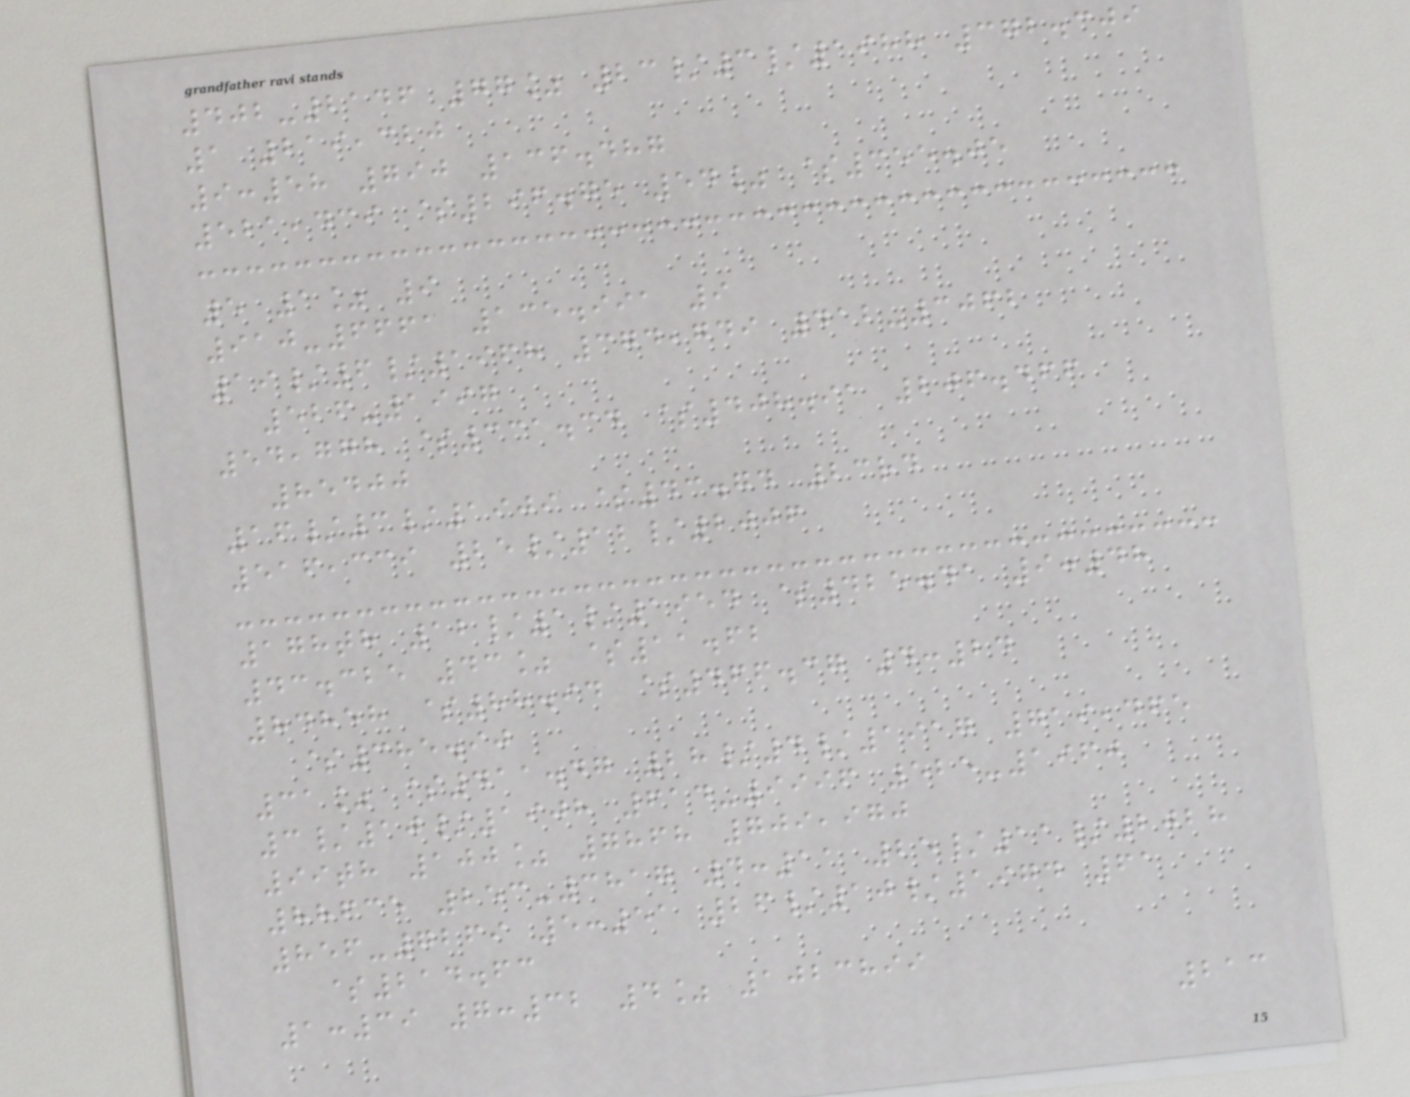402-2146 77% 23/3/1988 372.309
1 219,320
9:58 790 136.487
521,439 $296.75 54% $355.05
5 1% 9
910-6661 135.991 9
19/6/1968 374,749 412-3062
526-1997
54,778 $331.34 $408.91 206.466
85400
16/3/1909 $43.74 23rd
516,339 25/12/2006
178th 12/1/1954 $425.41 9:48
43.325 43% $11.62
84858 $88.94 $466.37 4:24
$385.90
31% $411.47 28/4/1917 719,465
3/10/1908 614-9996 525-1960
99th 100% 7868 709,970
88635 253-3817 4:11 25/11/2028
856-7269 5:51 26/10/1974 61
$214.63
1:39 7:32 4% 1023899
213
